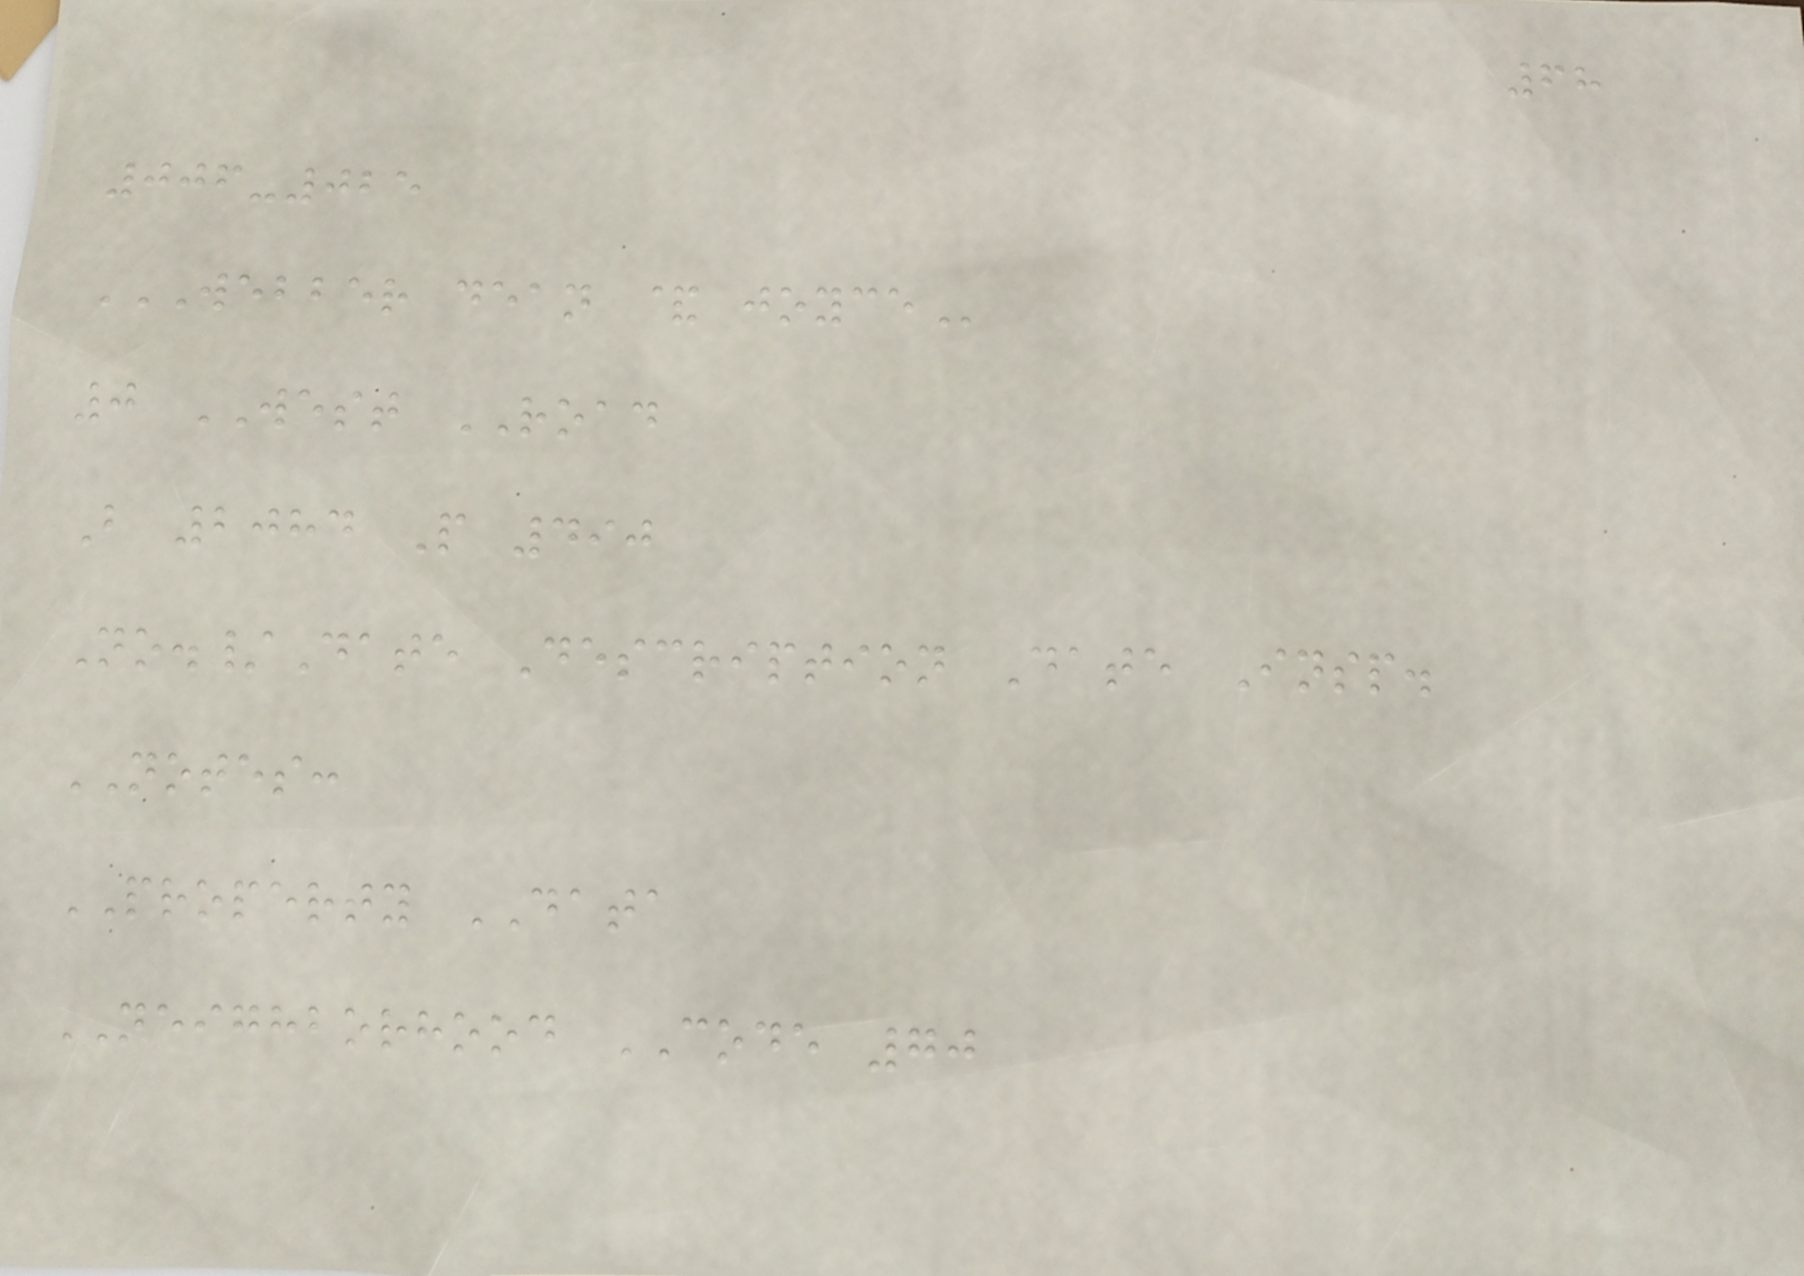68
006-025
WEBBER DEAN & JOYCE
0 WEST ROAD
B 2084 P 490
No./Date Description Date Insp.
NOTES:
PROPERTY DATA
NEIGHBORHOOD CODE 70
